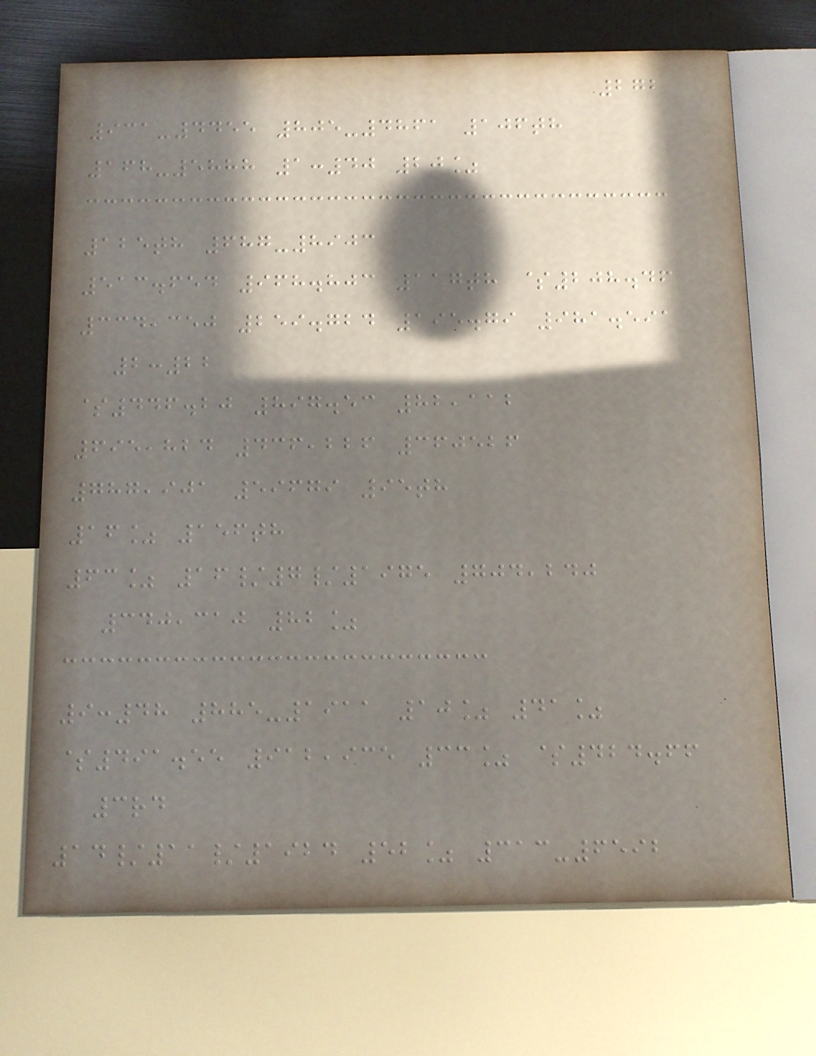272
931-4455 805-4861 106th
168-5888 1:40 20%
125th 687-8903
513.654 968.803 117th $208.46
334,350 259.724 195.79 981.591
2:22
$446.20 897.53 82,112
695,824 436,226 360526
787,901 59679 95th
16% 156th
63% 16/7/1975 704,240
340,310 82%
9:48 885-1911 10% 41%
$491.55 912,935 33% $424.66
3rd
14/11/1924 52% 313-6592
